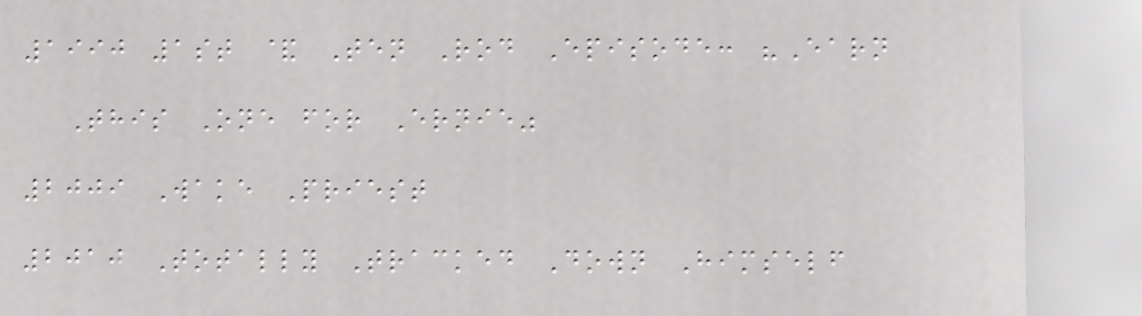1990 1st & Ten Rod Episode: "Earn
This One for Ernie"
2009 Wake Priest
2010 Totally Tracked Down Himself
